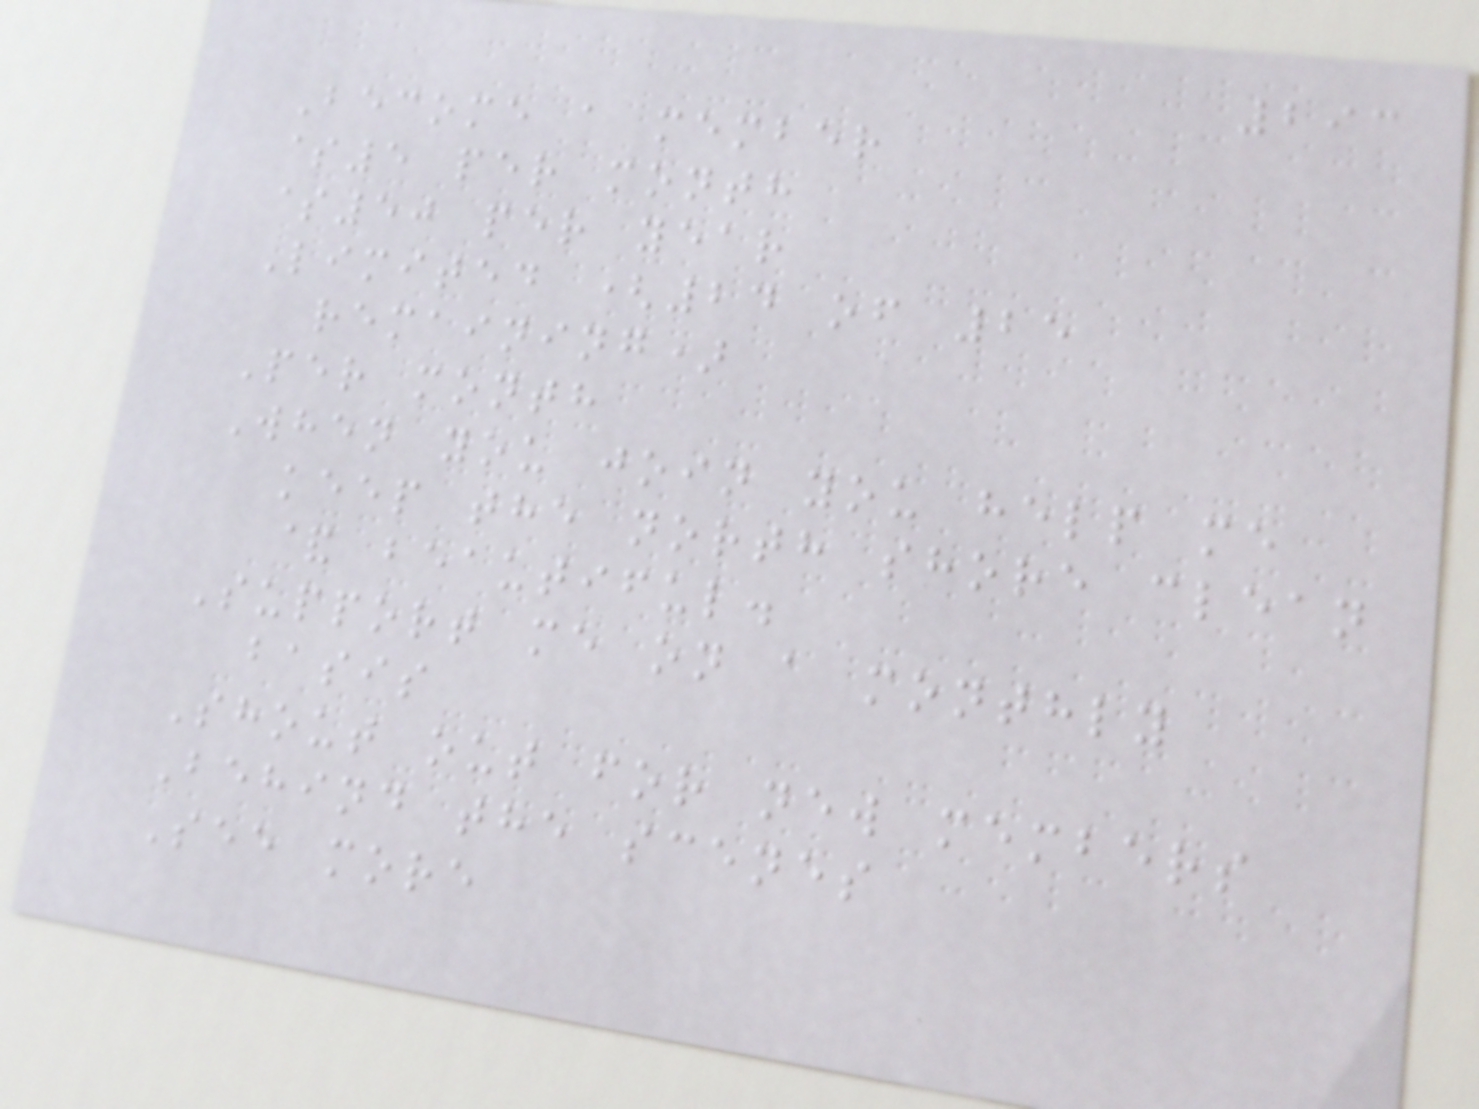293
Become a member
$5 per month
$50 per year
Limited (24 of 25
remaining)
Per month
When you join you help me
keep the north shore clean
& beautiful.
Support me on a monthly
basis
Shout out for new members
Behind the scenes
See more
